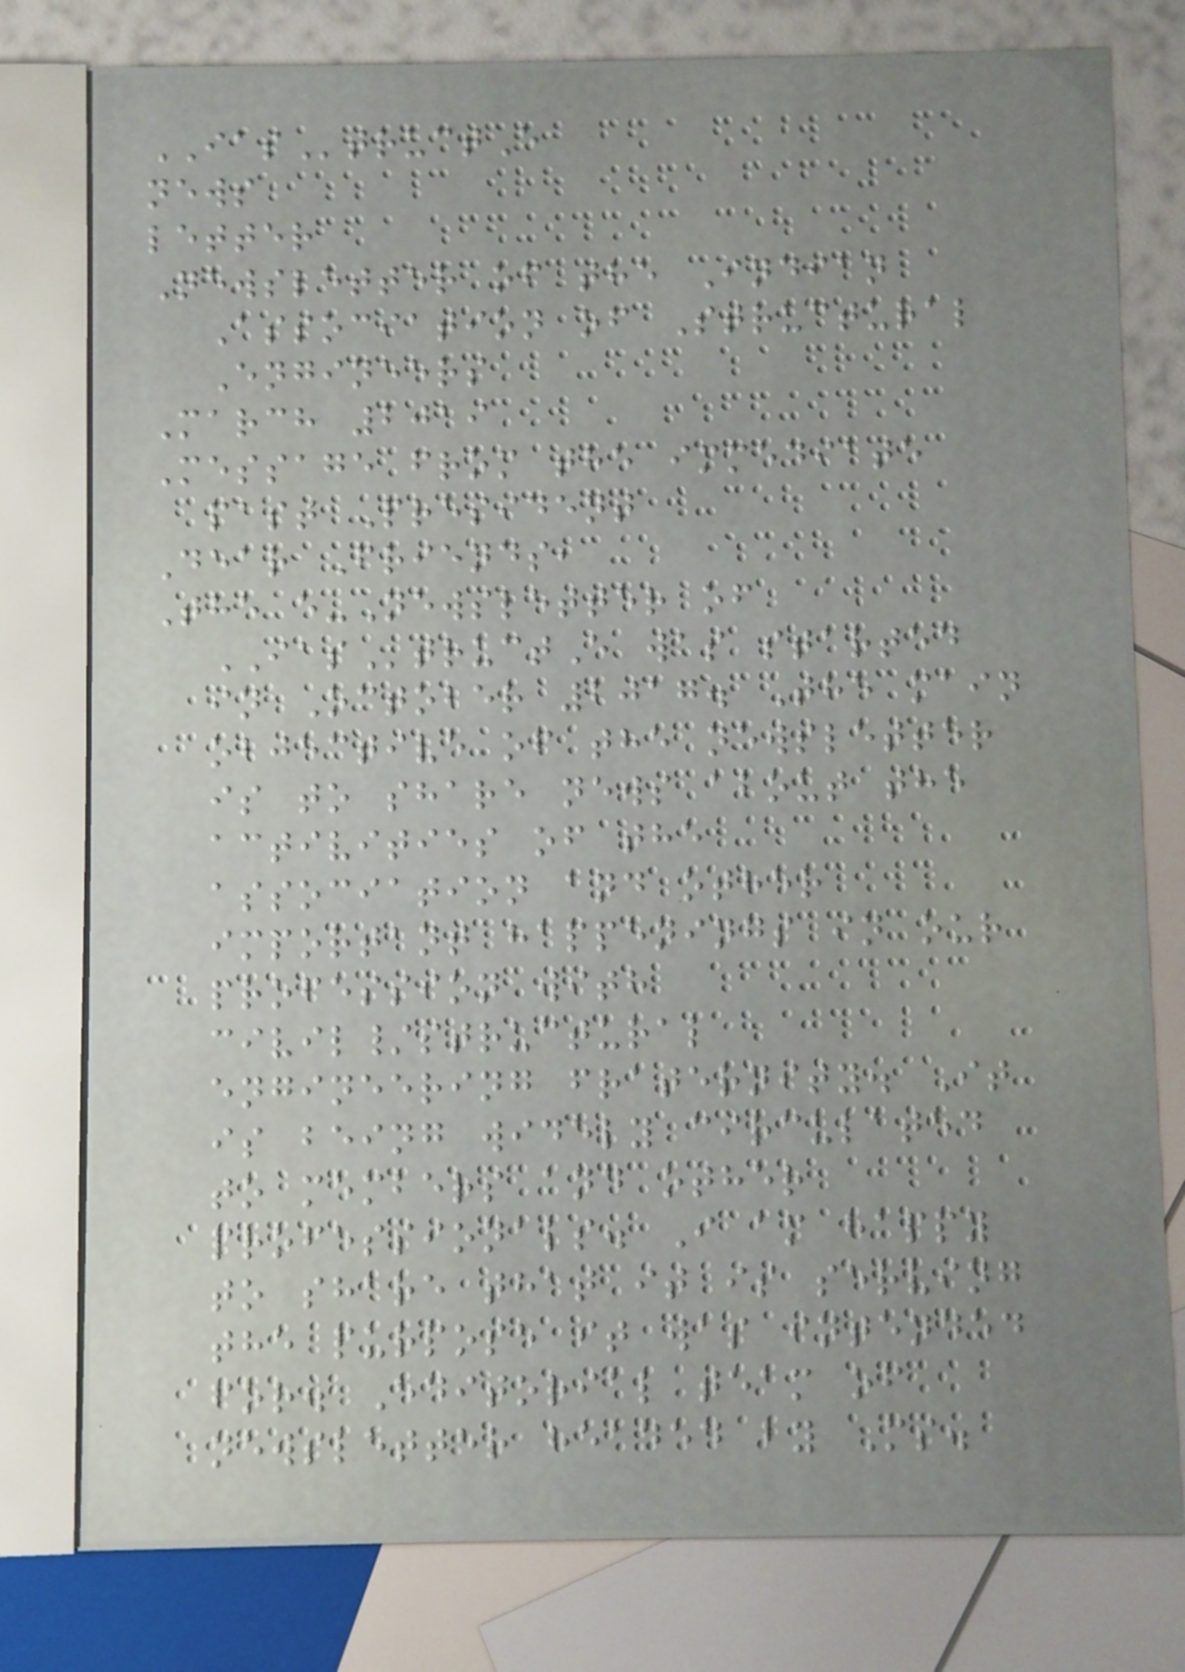IAStructE
news
letter
Newsletter of the Indian
Association of Structural
Engineers
March 2019
Message from the immediate
past President
Dear Friends,
The e-Newsletter of
IAStructE was started
in October 2017. The main
objective of the newsletter
is to share news about the
activities of the
association and other
important happenings in our
profession with
civil/structural
engineering fraternity. It
is being widely circulated
to members and other
professionals. I am happy
to share that it is serving
the purpose it was intended
for. Editorial team of
newsletter headed by Ms.
